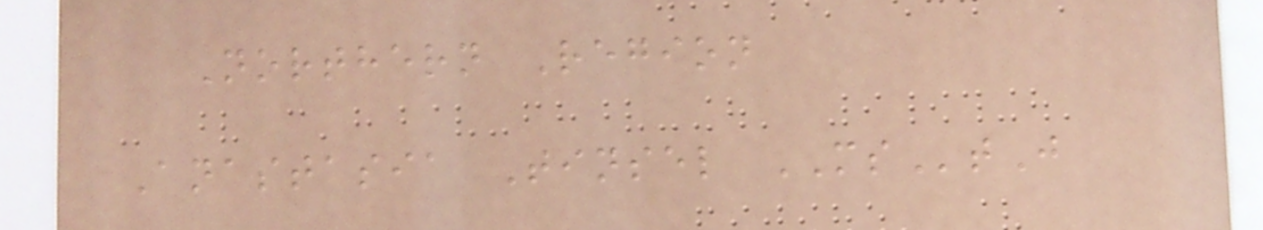Northern Region
Anastasia Tinsel MStJ
